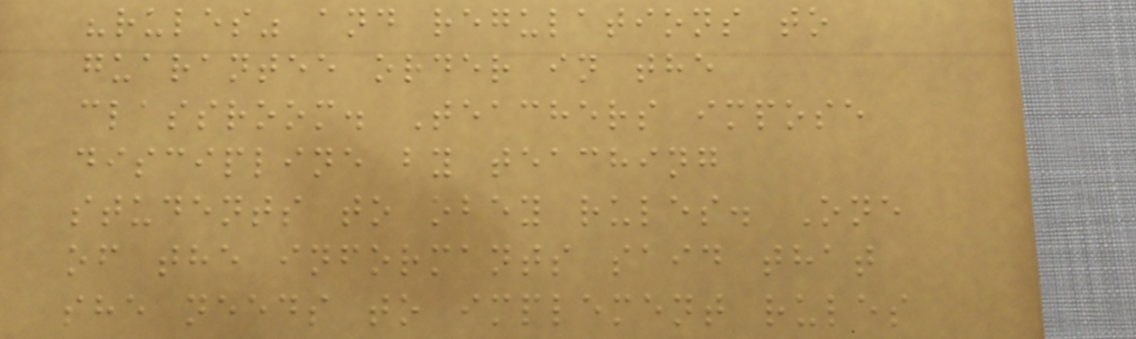"rules" and regulations to
guarantee order in the
classroom. Teachers impose
discipline by teaching
students to obey rules. One
of the informants said that
she needs to implement rules
